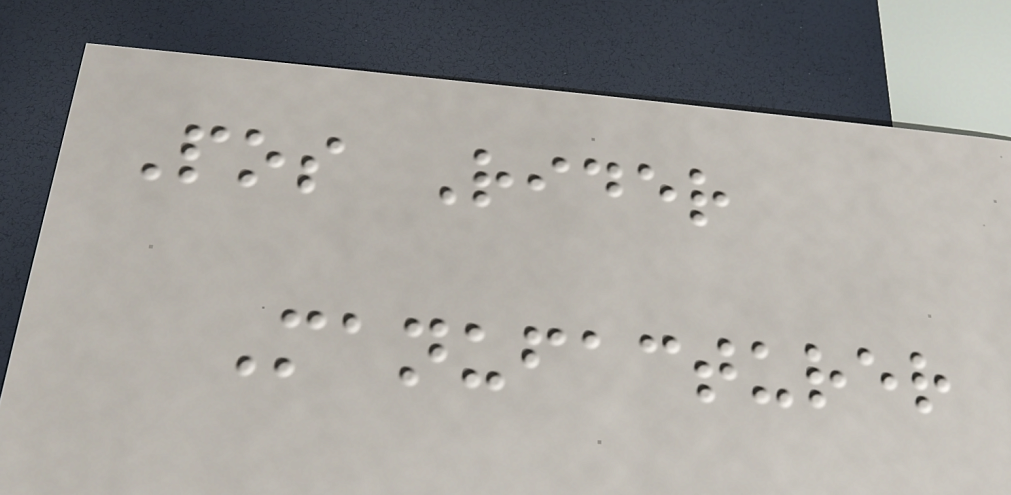Pos Rider
Manufacturer
